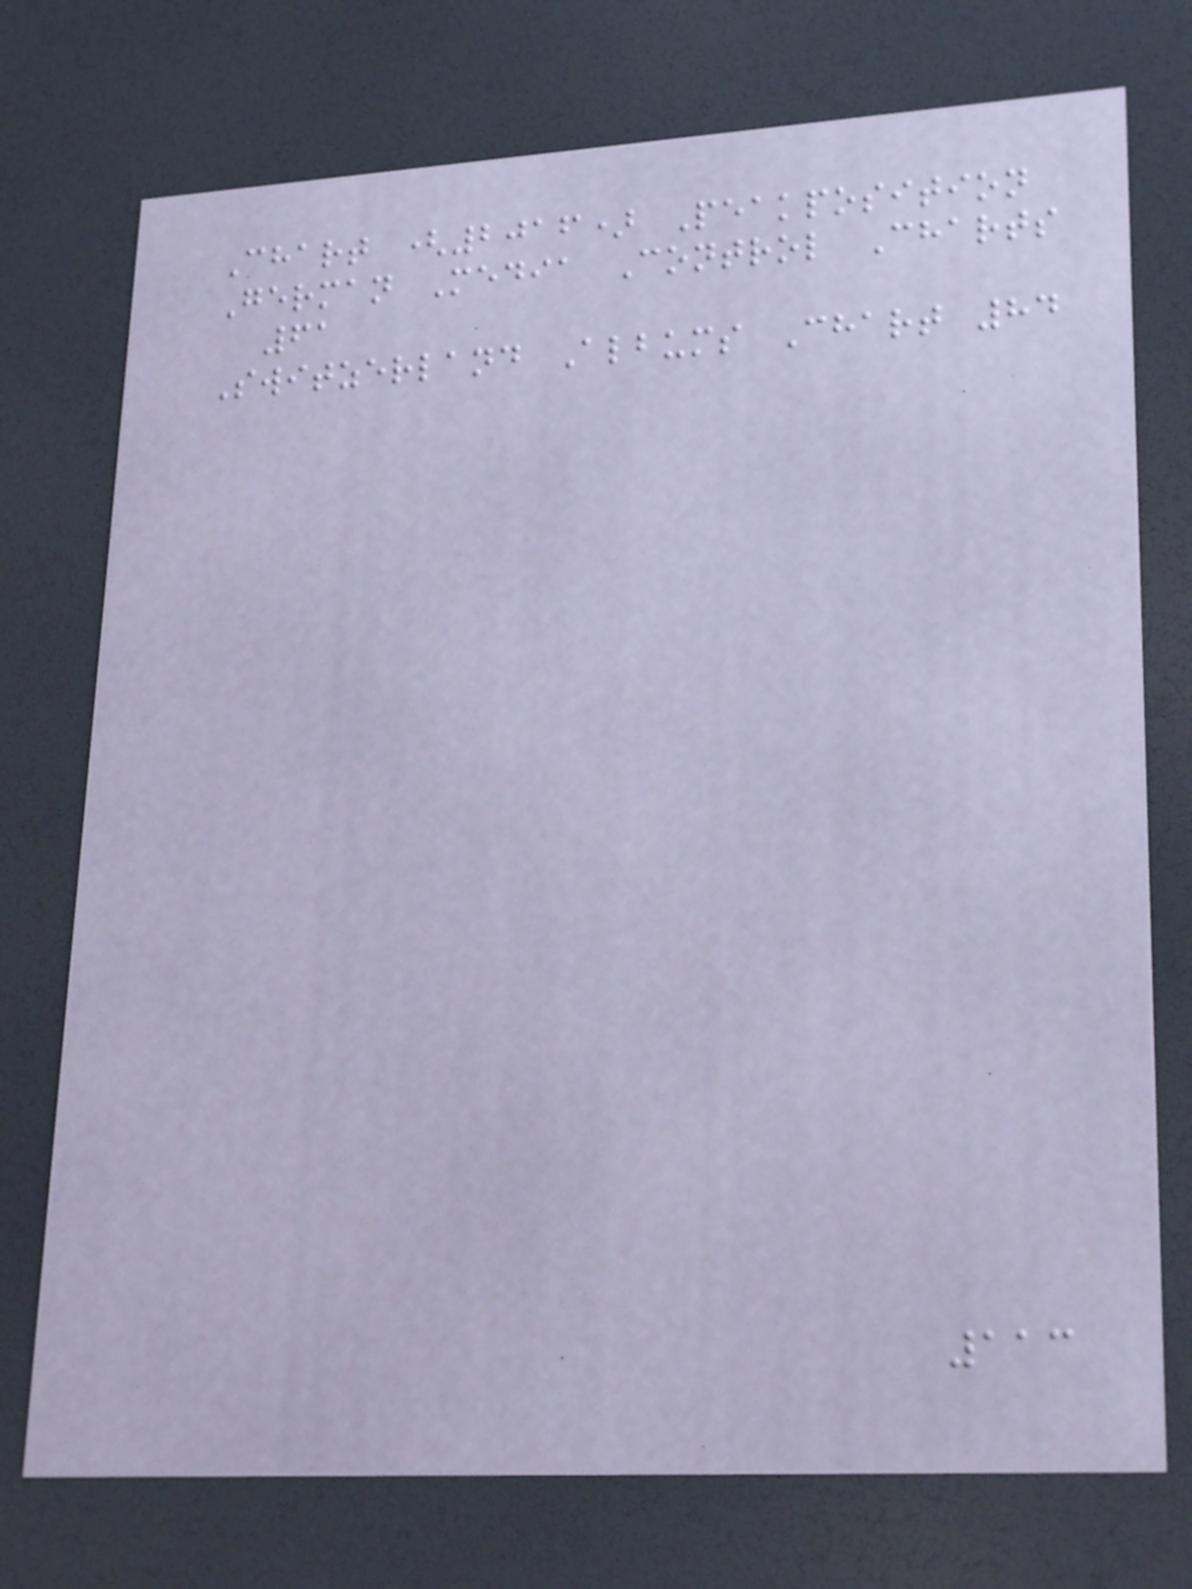Chart (2016) Peakposition
German Media Control Charts
61
Switzerland Albums Chart 84
113
